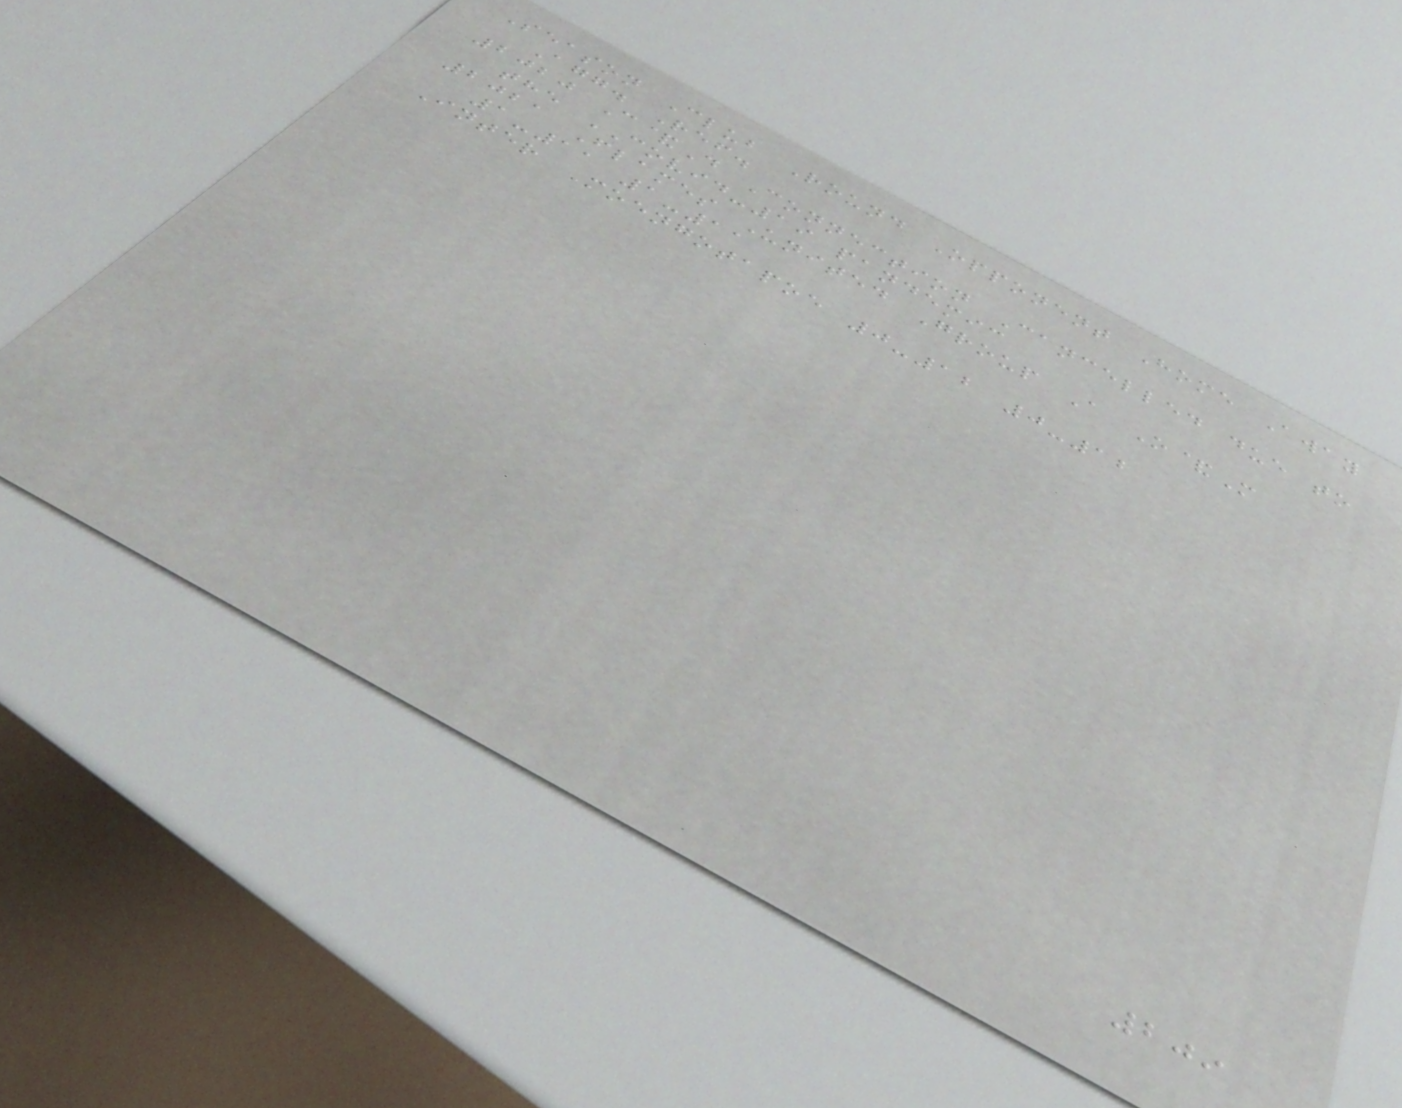Season Club Round Opponent Home Away
Agg. Ref.
2020 C&D Connection Cancelled due to
the COVID-19 pandemic
2021 Flames United Group A O&M
1-11 1-11
Inter Moengotapoe 0-12 0-12
209
